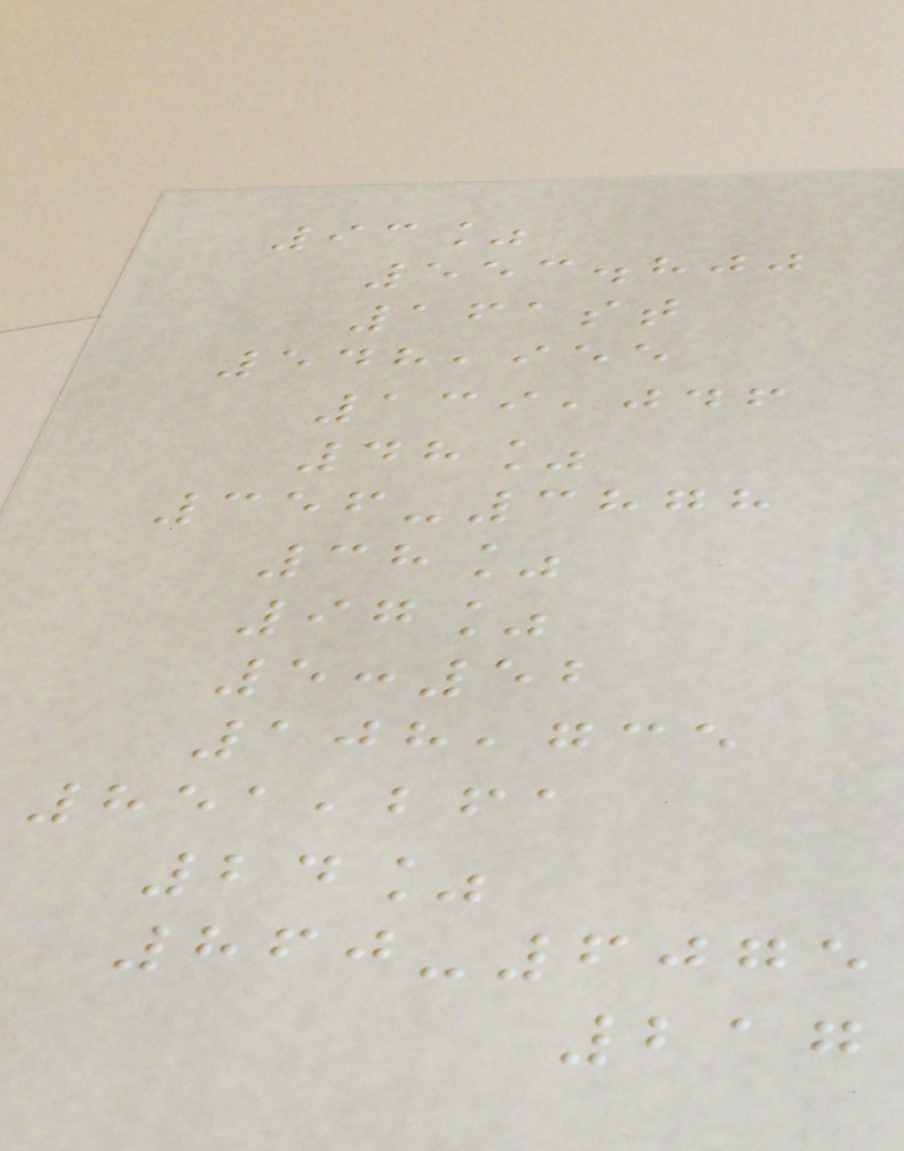93%
553.800
161st
548,955
139,046
48%
356-3878
38%
97%
5:52
108,735
851,261
24%
860-6075
217
